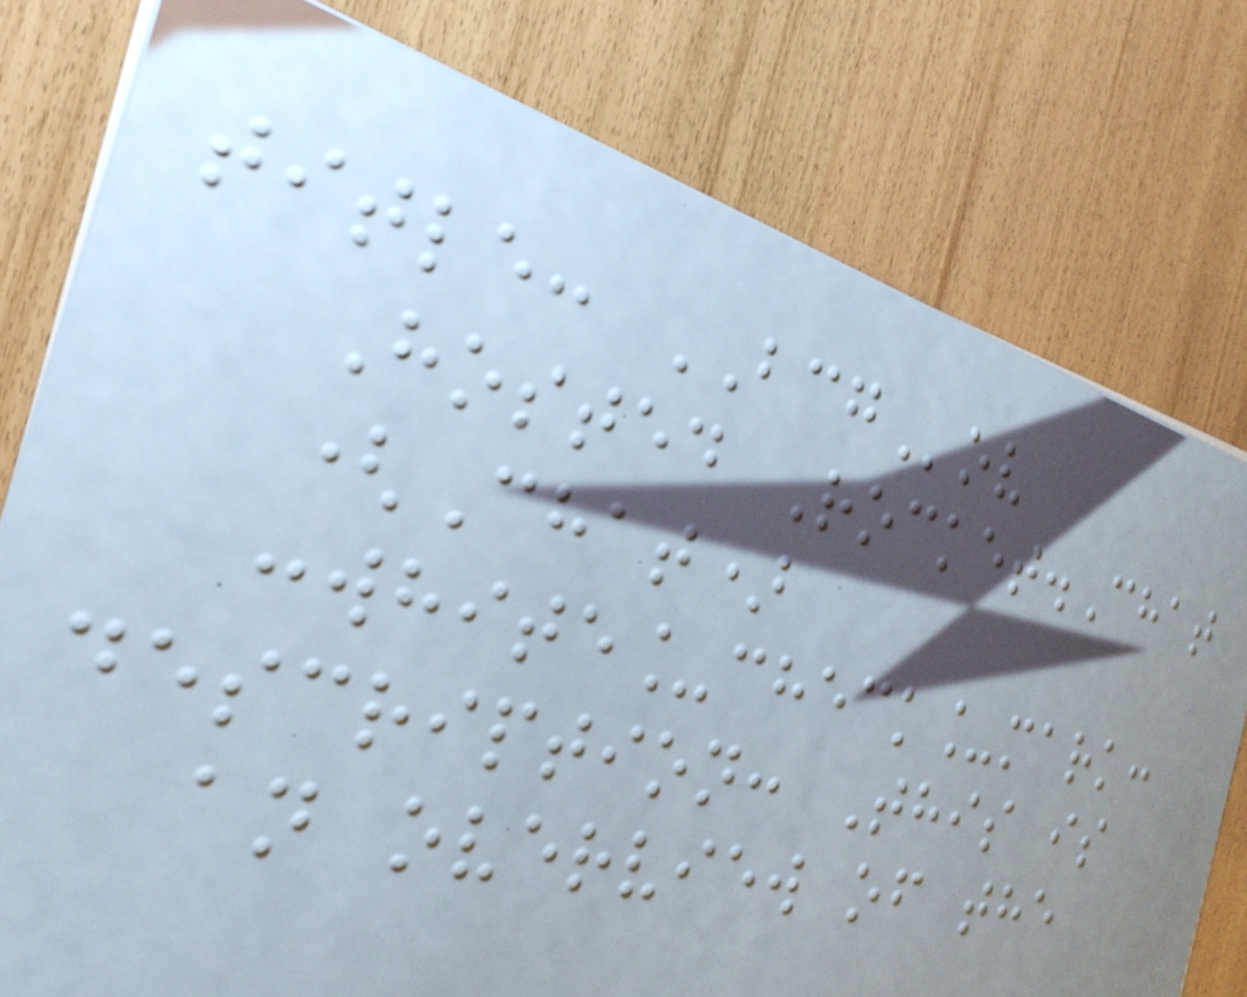title: BCGov
Hosted Rocket.Chat
(Chat)
:white_check_mark:
description: This is
an overview of the
